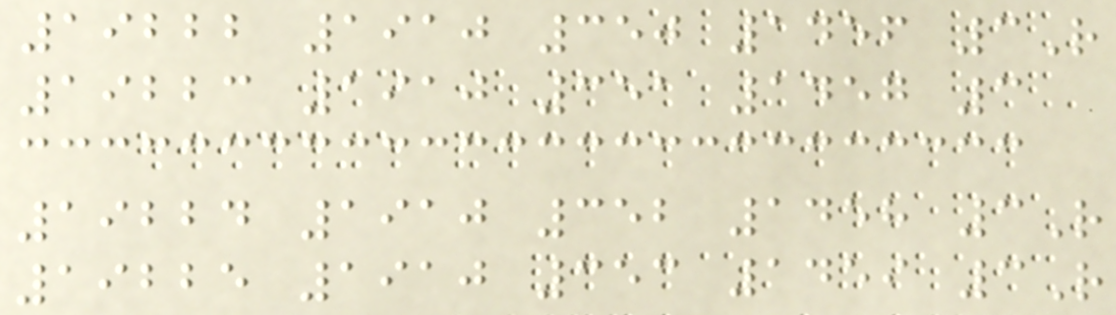19222 1910 350 1456 3R
19223 1910 351 1457 3
19224 1910 352 1458 3R
19225 1910 353 1459 3R
